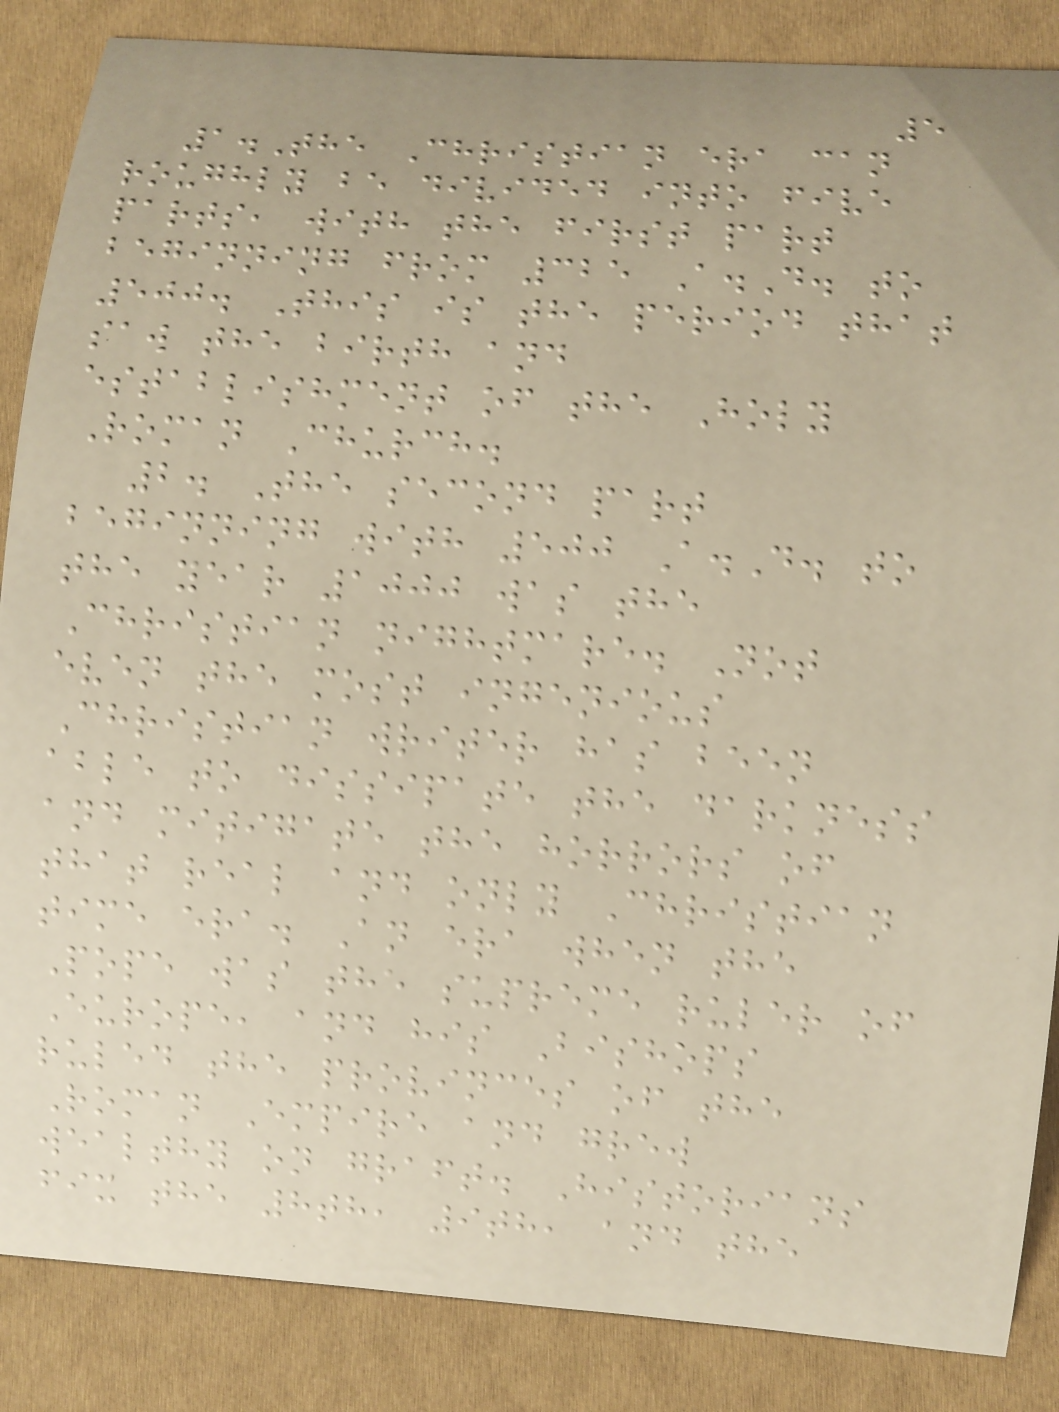5
1.The Christian era can
roughly be divided into five
parts, with the first part
beginning from 325 A.D. to
500. This is the period that
saw the birth and
establishment of the Holy
Roman Church.
2. The second part
beginning with 500 A.D. to
the year 1000 was the
Christian nightmare. Not
even the most ingenious
Christian writer has been
able to dissipate the darkness
and mitigate the horrors of
that real and only Christian
time era. An era when the
Pope was the supreme ruler of
Europe, and his Bishops
ruled the provinces of the
Roman Empire and grew
wealthy on graft. Historians
fix the 8th, 9th, and the
